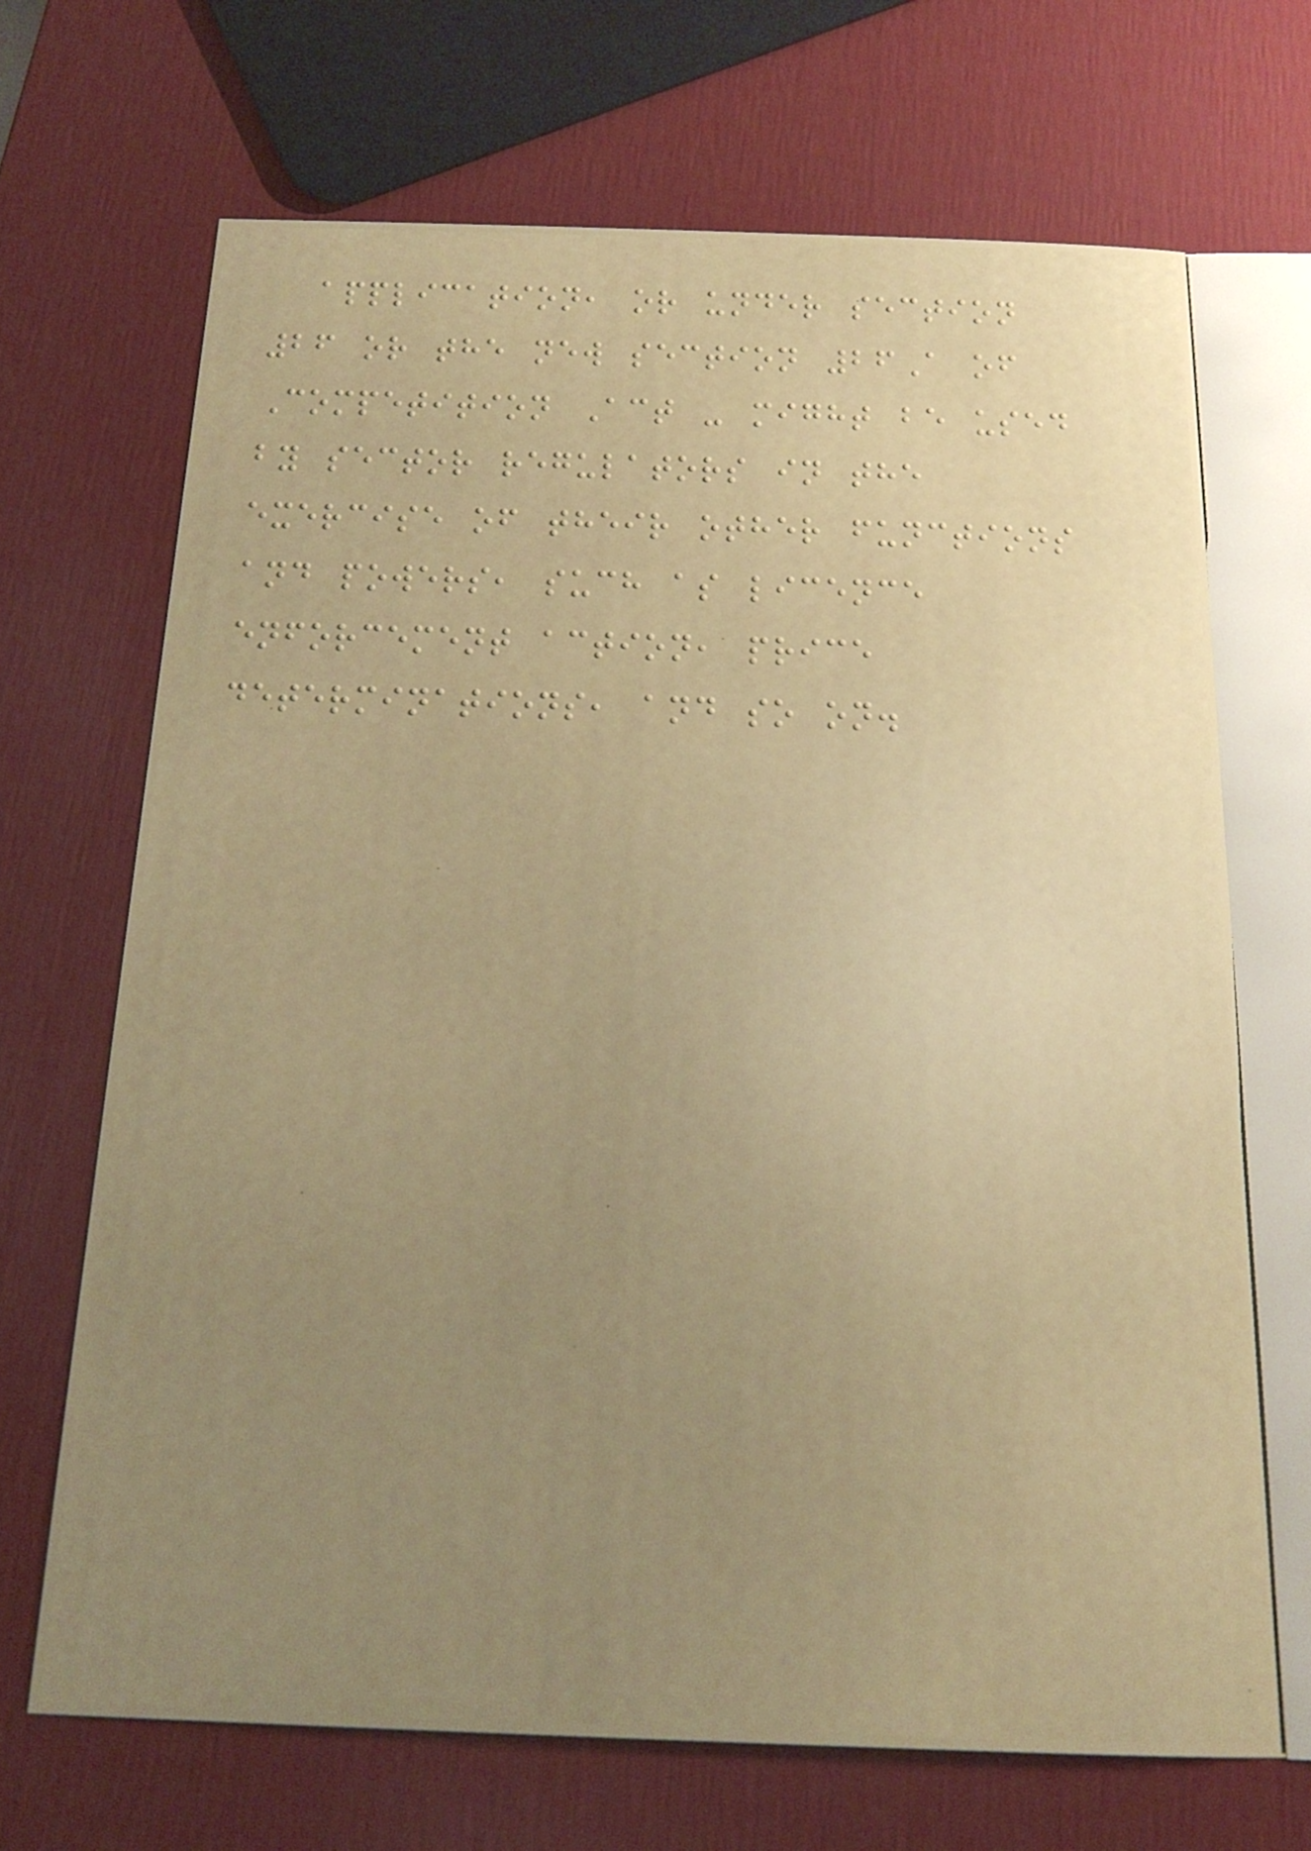application, or under section
26 or the new section 26A of
Competition Act - might be used
by sector regulators in the
exercise of their other functions
and powers, such as licence
enforcement action, price
determinations, and so on.
